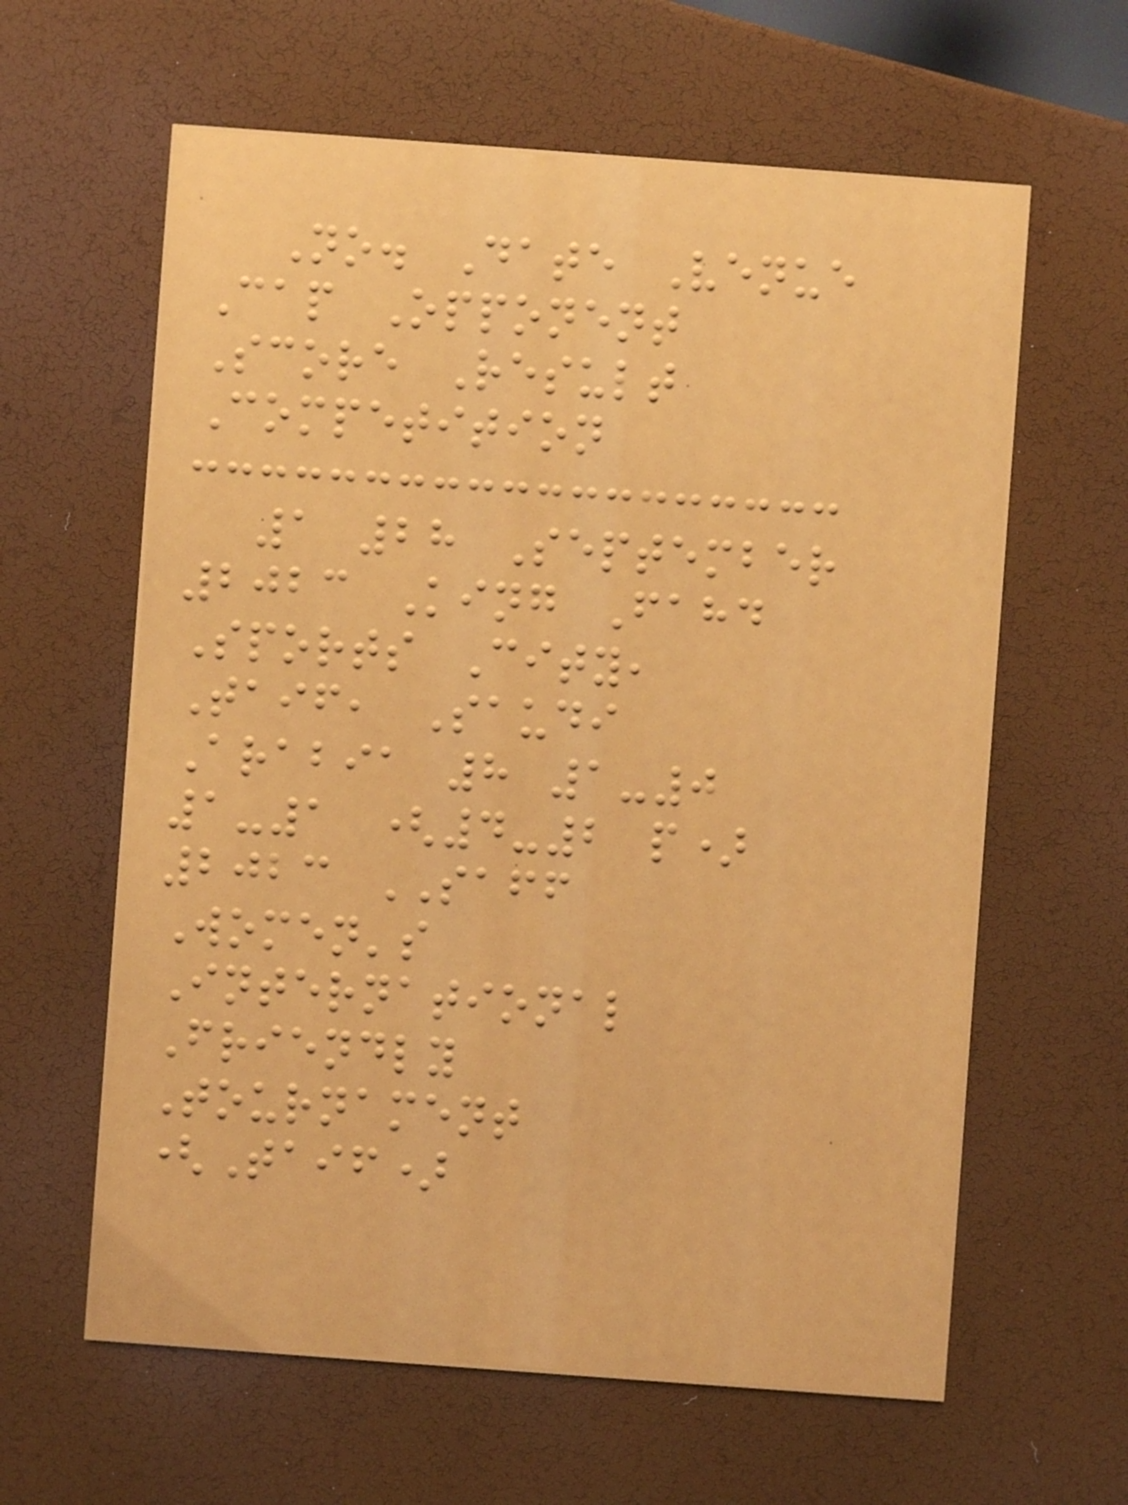No. Date Venue
Cap Opponent
Score Result
Competition
1 28 September
2023 King Fahd
Sports City,
Taif, Saudi
Arabia 8 1-0
1-1 (4-2 p)
2023 SAFF
Women's
International
Friendly
Tournament
(Taif)
